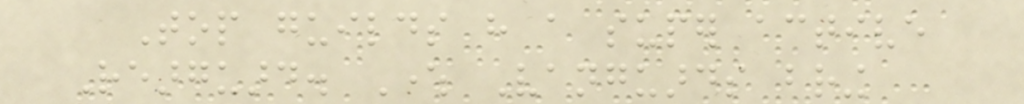Top guilds have a super active
Rearguard. Where Vanguards bring
